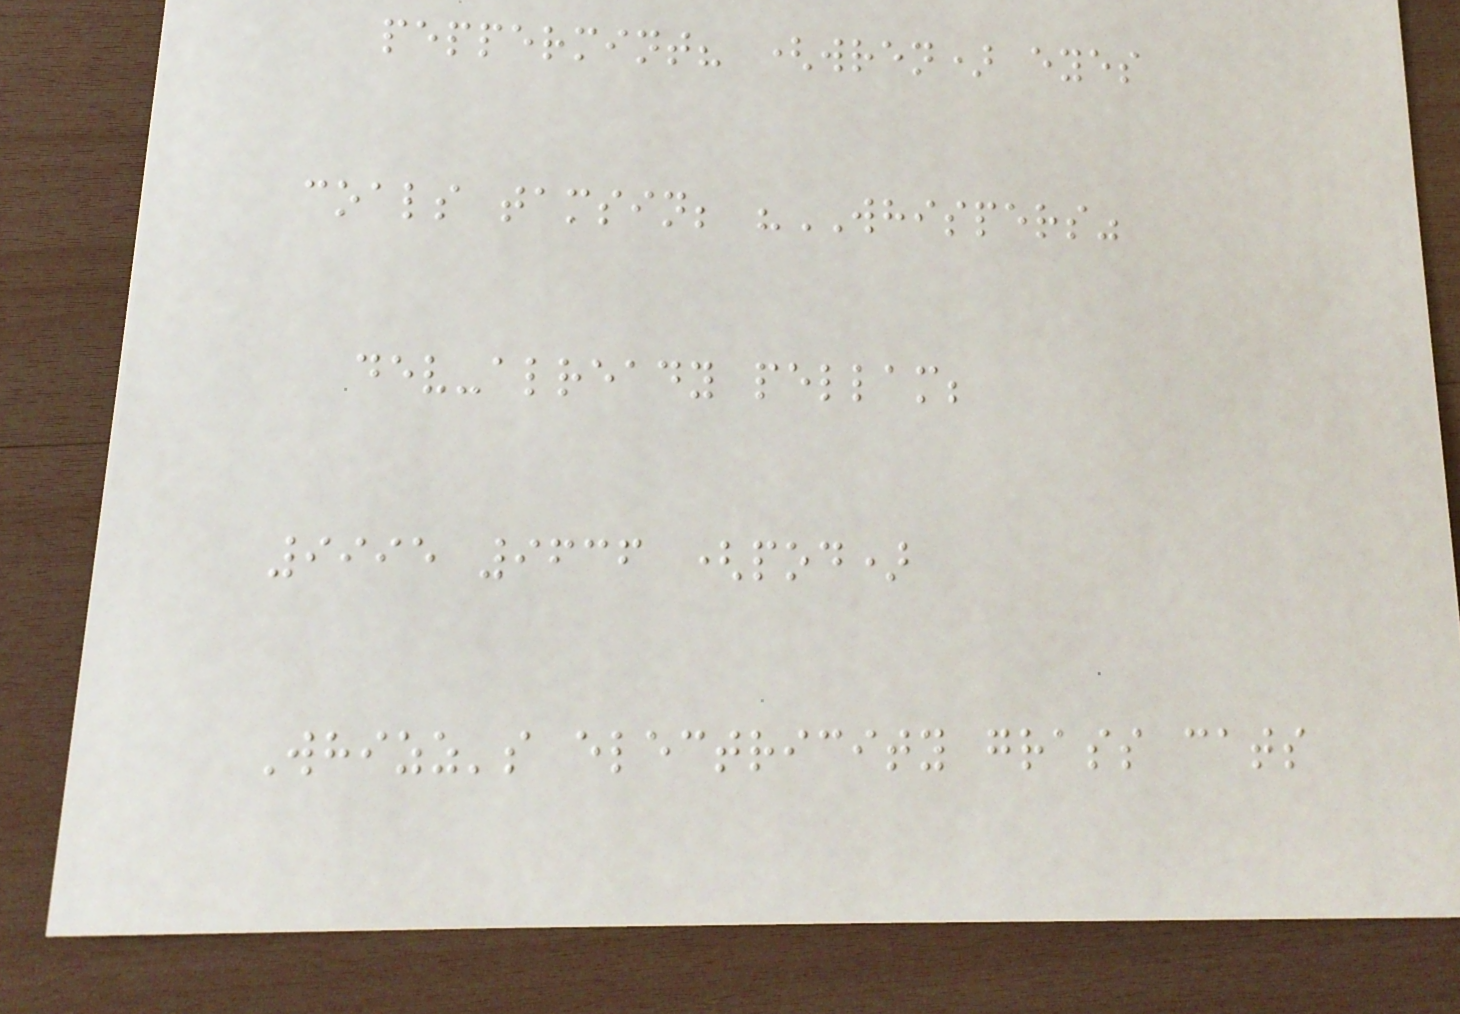peppermint? (wren) eyes
coals tamsin; "WHISPERS"
dev-already pellam;
9995 9636 (pod)
Whizz's electricity grass cats
